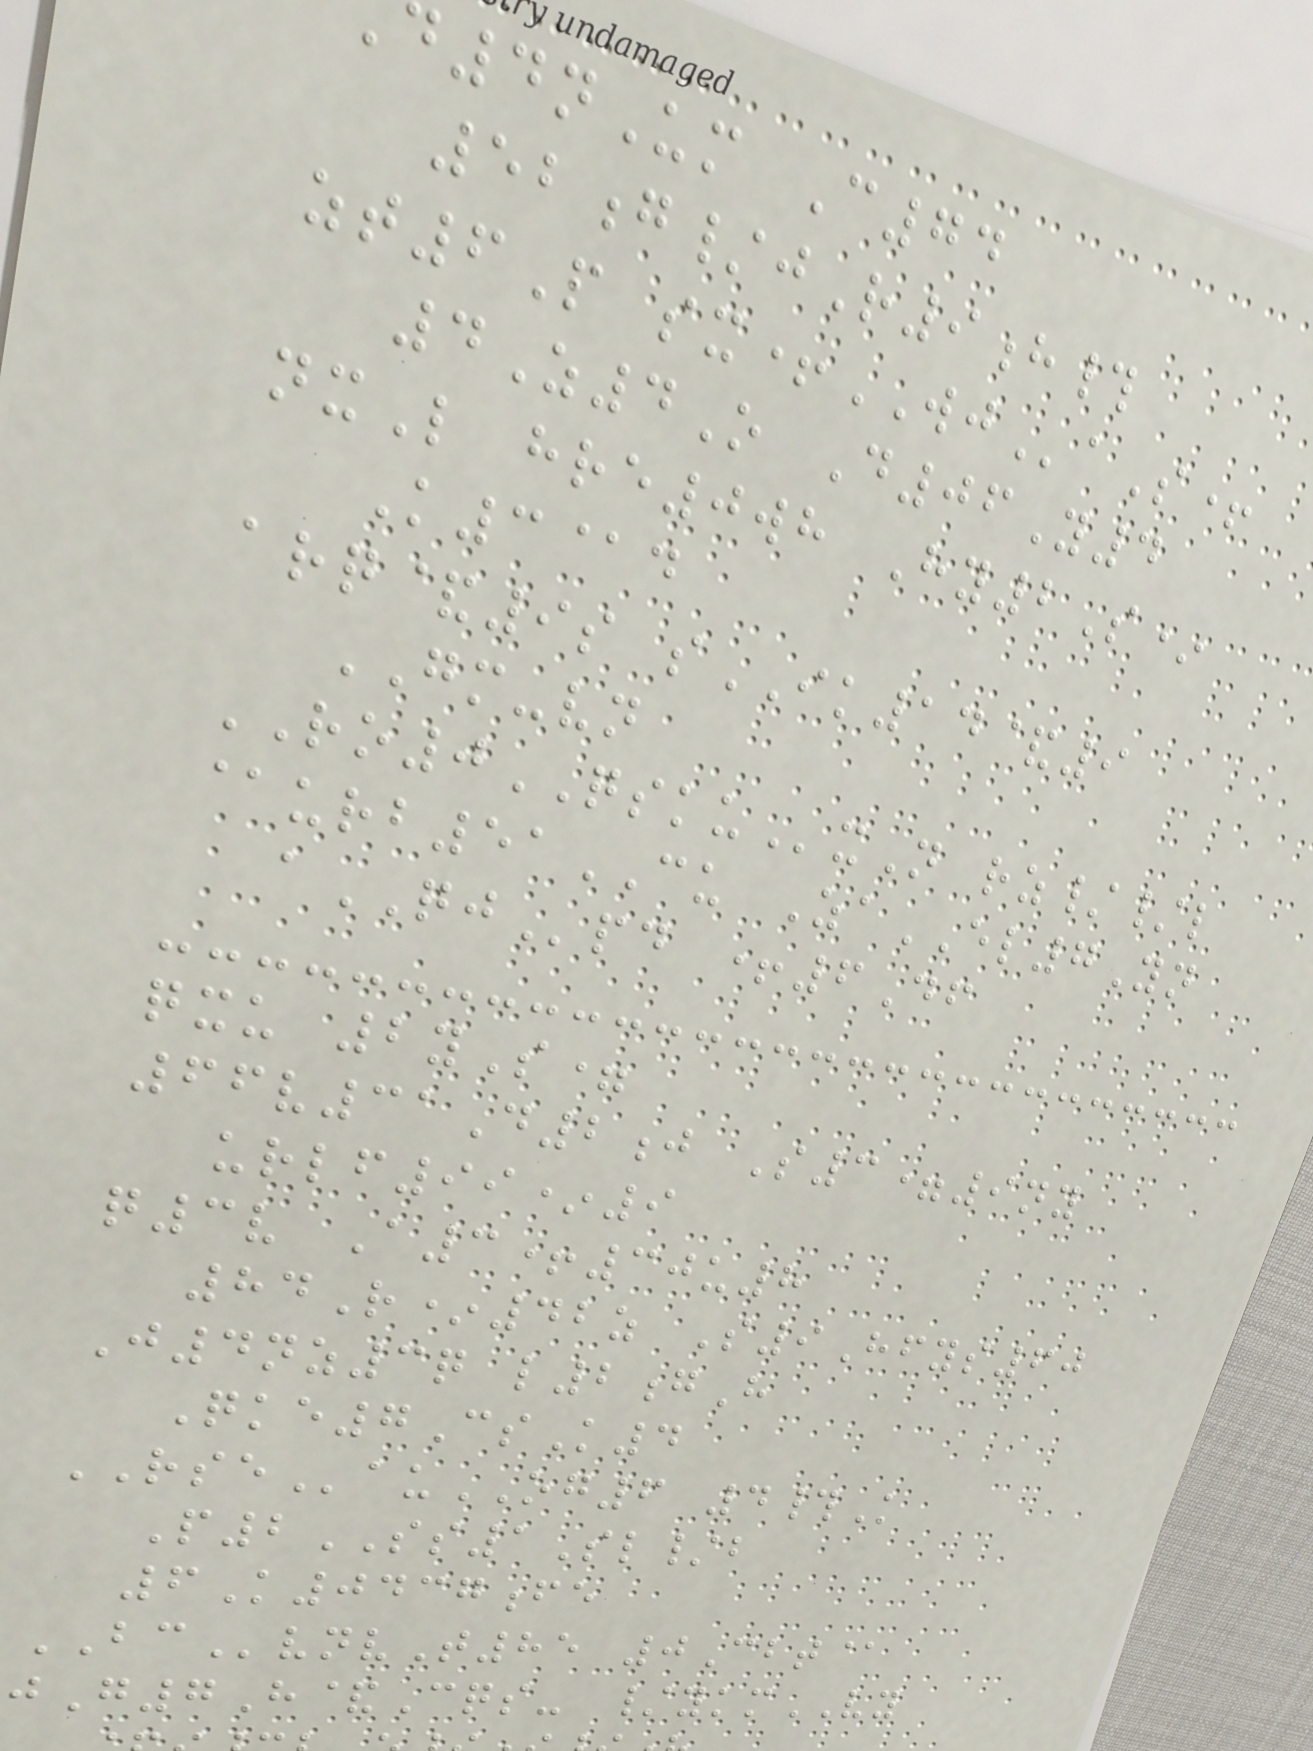4nUm C74
52g/jR9h#
zt6P sx+WJaS+
4Z4O D06Y4
nxL hre0wh Hy2S*
K3@d
arq&9s sIK14&9
GM-vn
RO0QSKUxN rz//l
@urb51CU ZaEL7Yn
aQJpd +6Df
qxu 2yS=
66v31D2j S3=9ny
urlf99*9
q3v A3+30u8
84R*42z S9Hfys60
J4nz3q l2gH
Qke7CsK4
RSEauOG6 4#K
P2SS1Sl/b
6K0437fe
BCvnvT85 0Cbt@
jG7H&Cqs- /ykmVY
